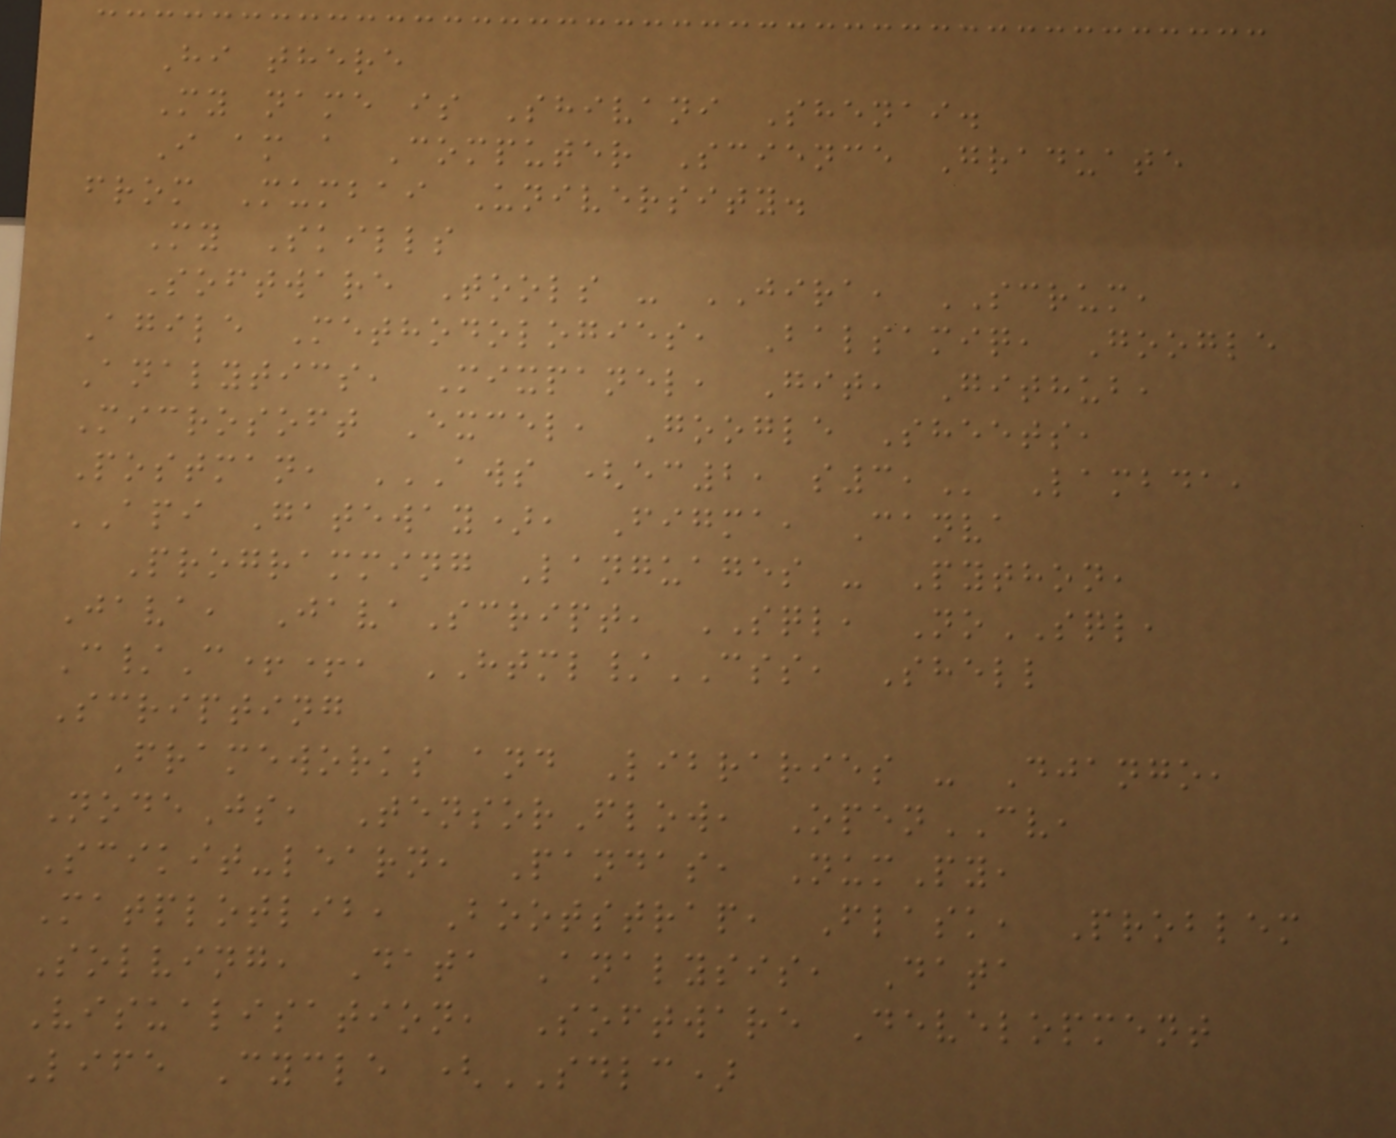Hi there
My name is Shivani Shenai.
I am a Computer Science Graduate
from Mumbai University.
My Skills
Software Tools - JIRA, SCRUM,
Agile Methodologies, Balsamiq, Google
Analytics, Mixpanel, Git, Github,
Microsoft Excel, Google Sheets,
Postman, AWS (EC2, S3, Lambda,
API Gateway), Figma, Canva
Programming Languages - Python,
Java, JavaScript, SQL, NoSQL,
C/C++, HTML/CSS, Shell
Scripting
Frameworks and Libraries - Django,
NodeJs, TensorFlow, OpenCV,
Scikit-learn, Pandas, NumPy,
Matplotlib, Bootstrap, Flask, Problem
Solving, Data Analysis, Data
Visualisation, Software Development
Life Cycle (SDLC)
